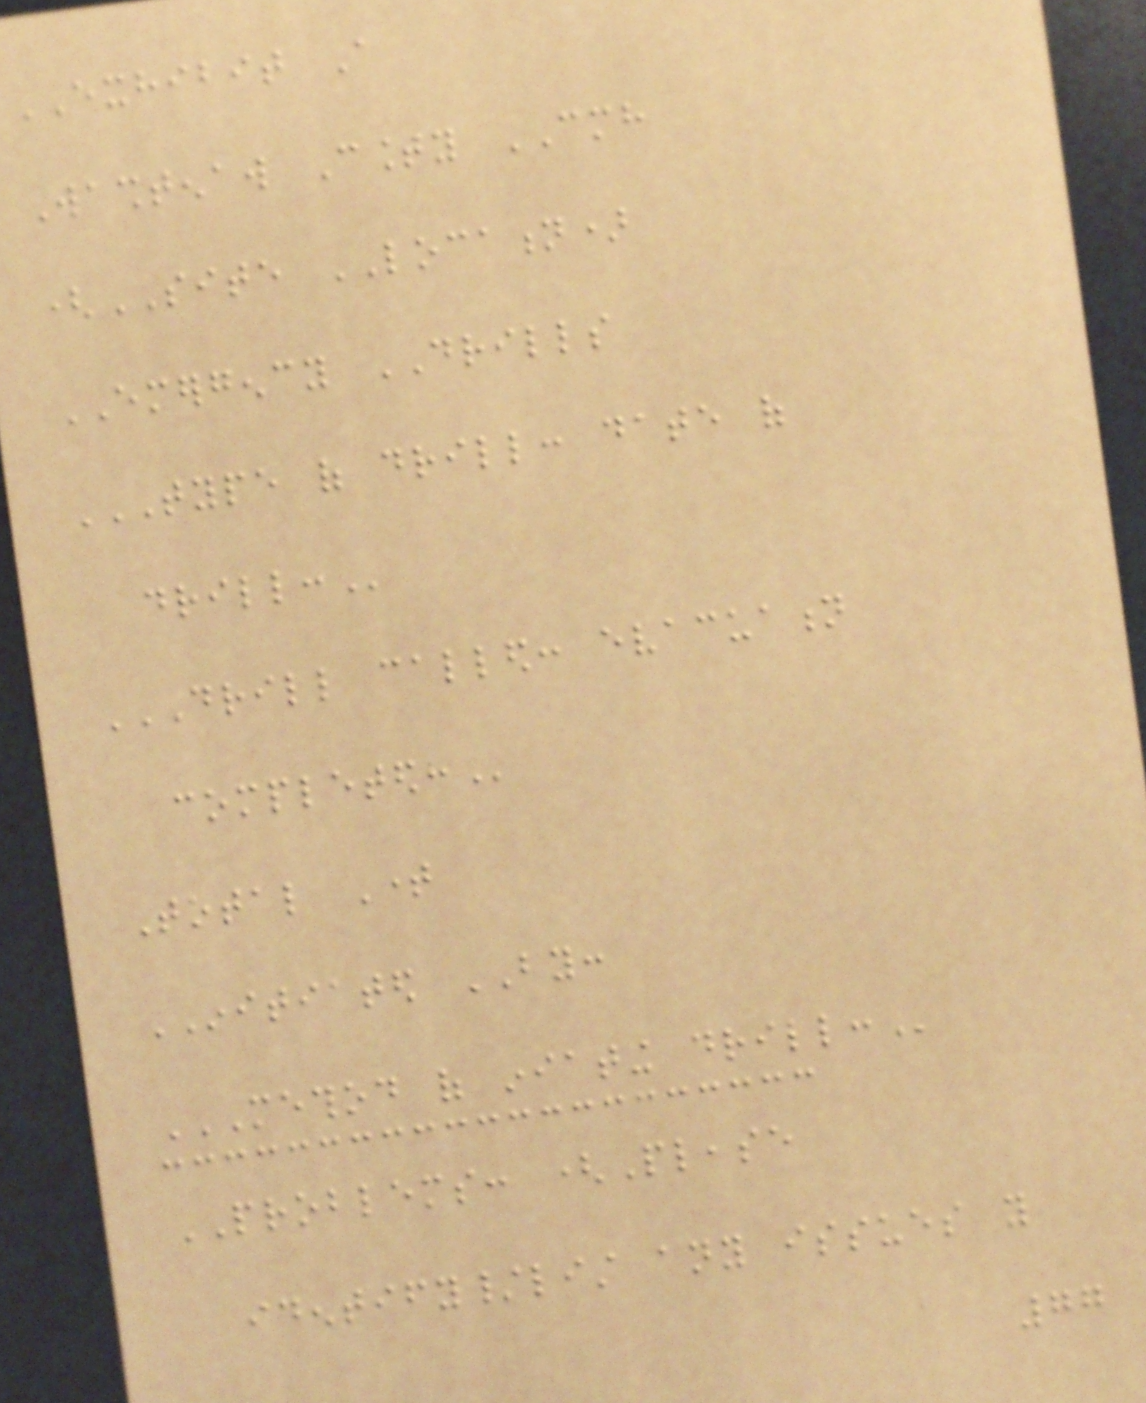EXHIBIT A
Washtenaw County CMH
(SITE LOCATION)
EMERGENCY DRILLS
TYPE OF DRILL: DATE OF
DRILL:
DRILL CALLED: EVACUATION
COMPLETED:
Total Time
INITIATED BY:
METHOD OF INIATING DRILL:
PROBLEMS: (Please
identify/list any issues you
77
